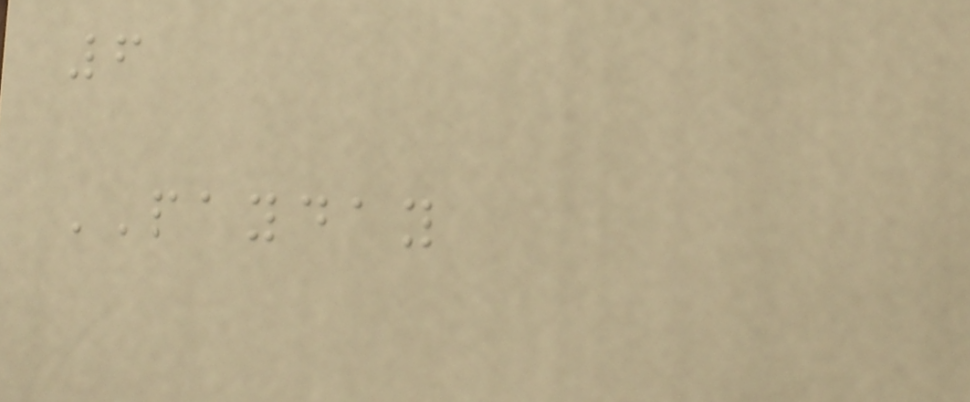6
PAYDAY
